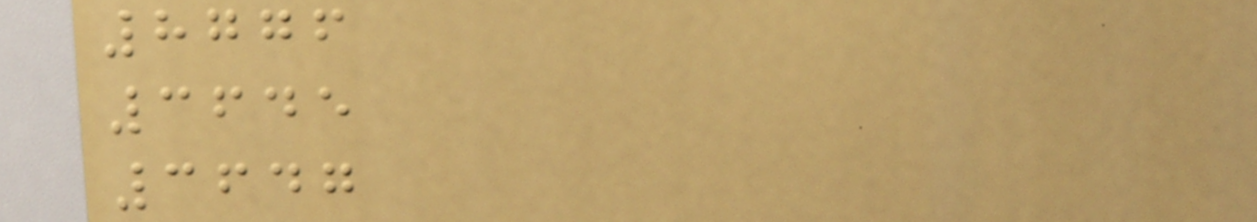8776
3645
3647
